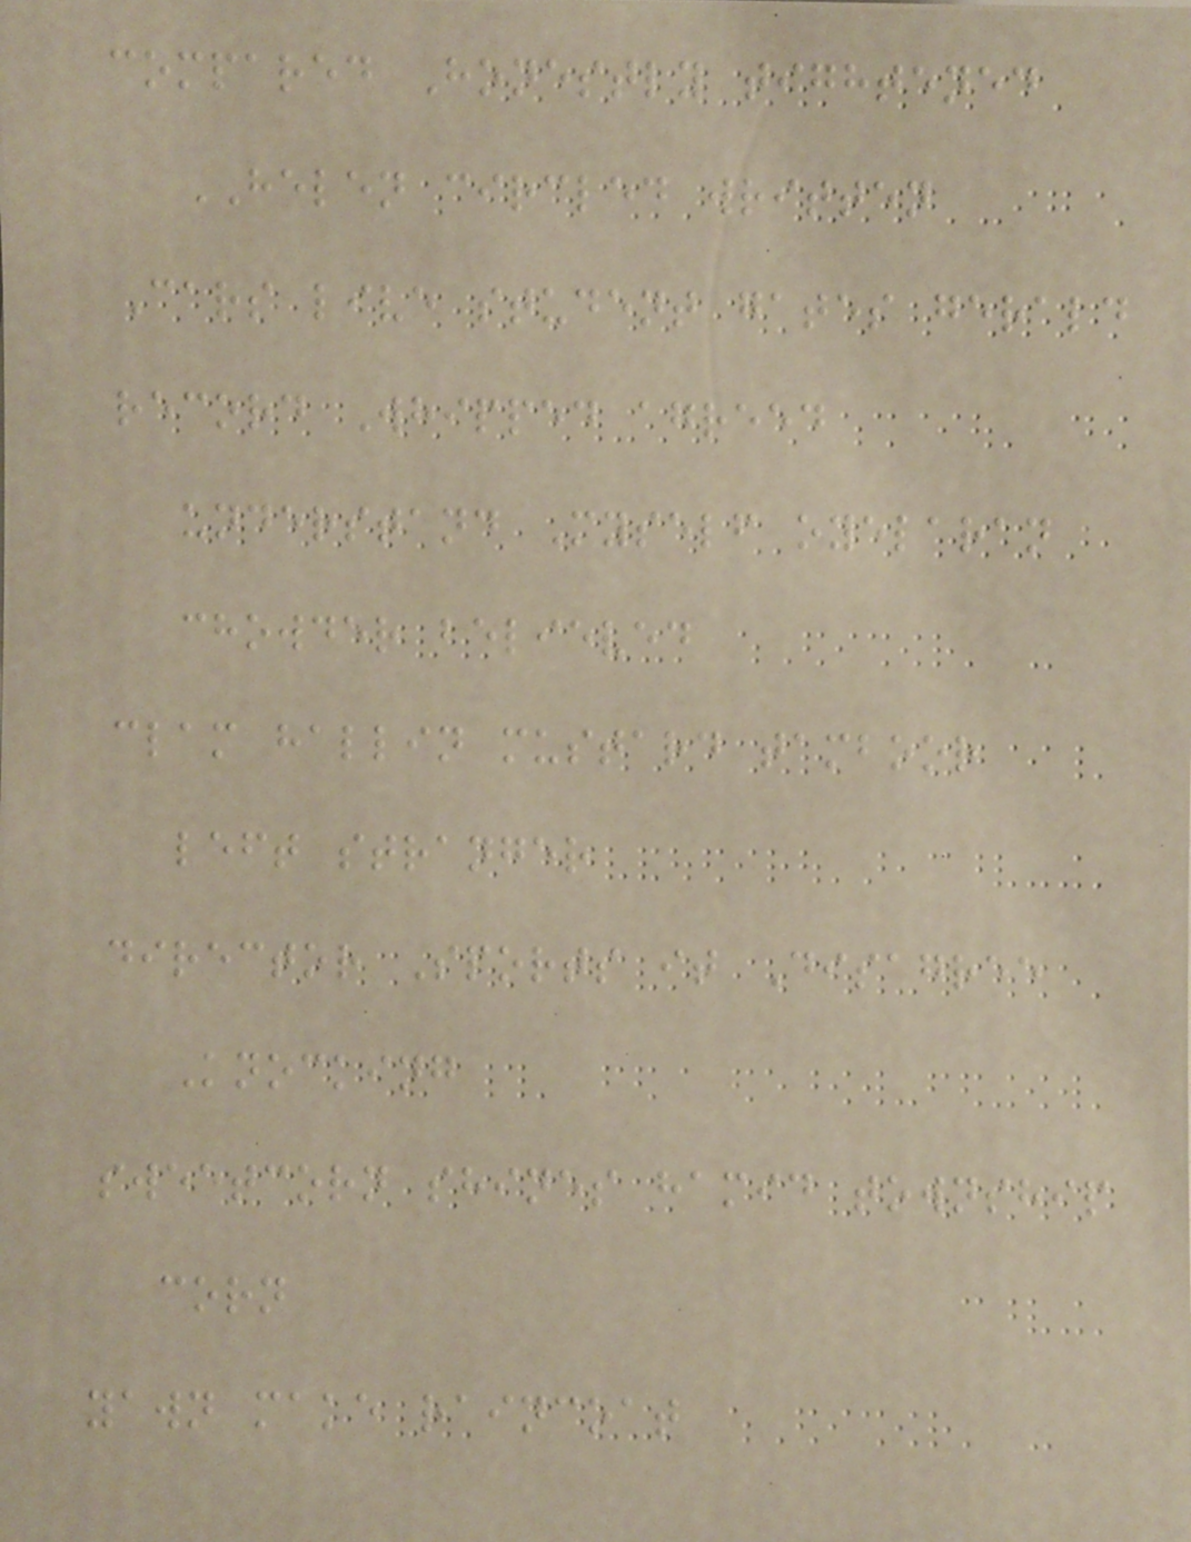compared Honestly tightened
HELEN circled written
Cars live student gates gerald
record Whipped agreed
understand Myself oyelaran
chowder believed
clam hallin mustard tamboor
left stranger
director Sports it Disagree
Knocking
sweetcorn shines hamid township
corn
yawn make raincoat
